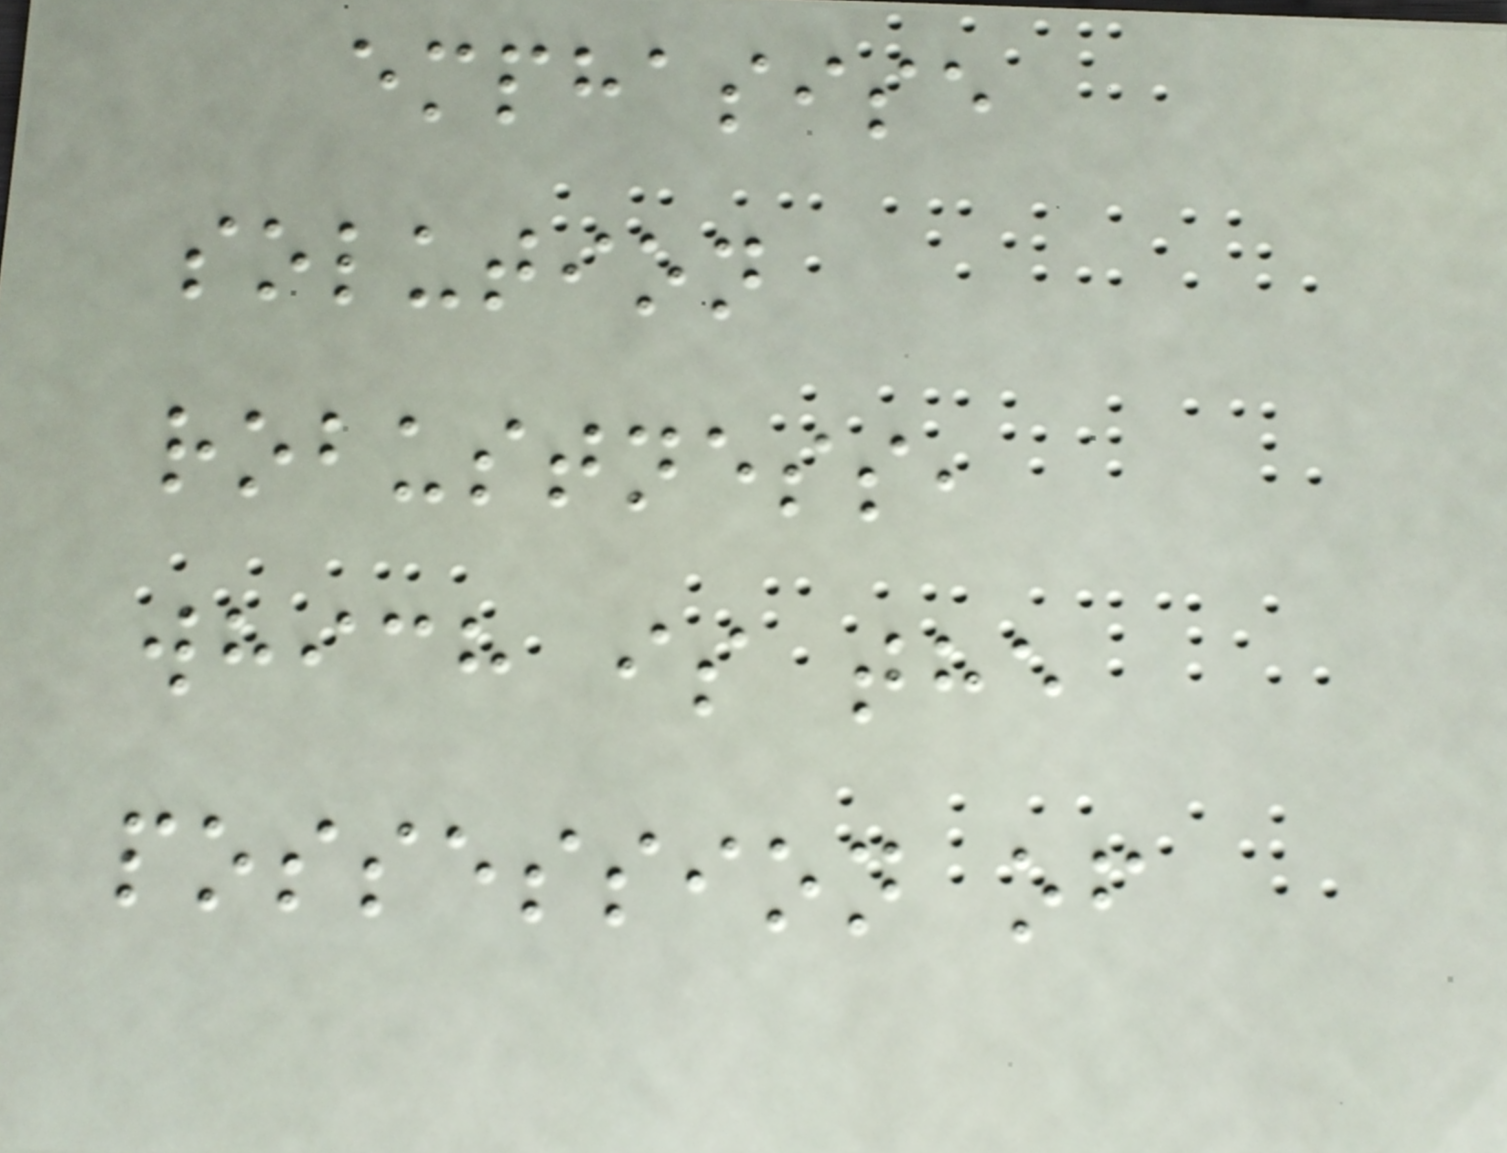emphasise
solution
robustness,
which is the
possession of
